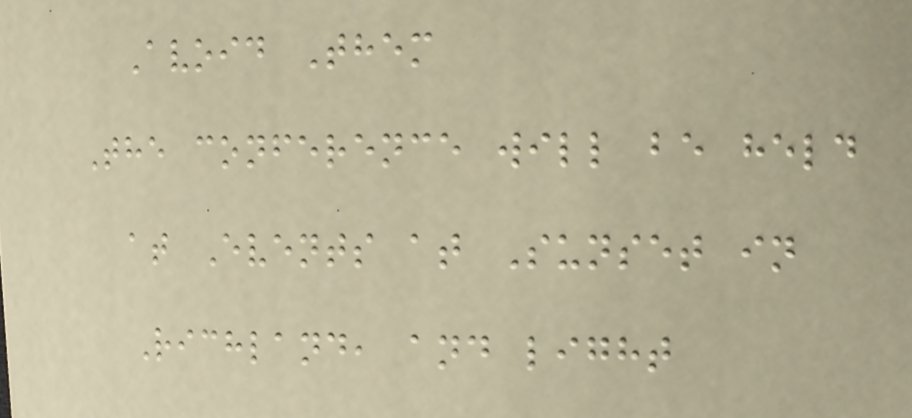Avoid Them
The conference will be held
at Events at Sunset in
Richland, and light
